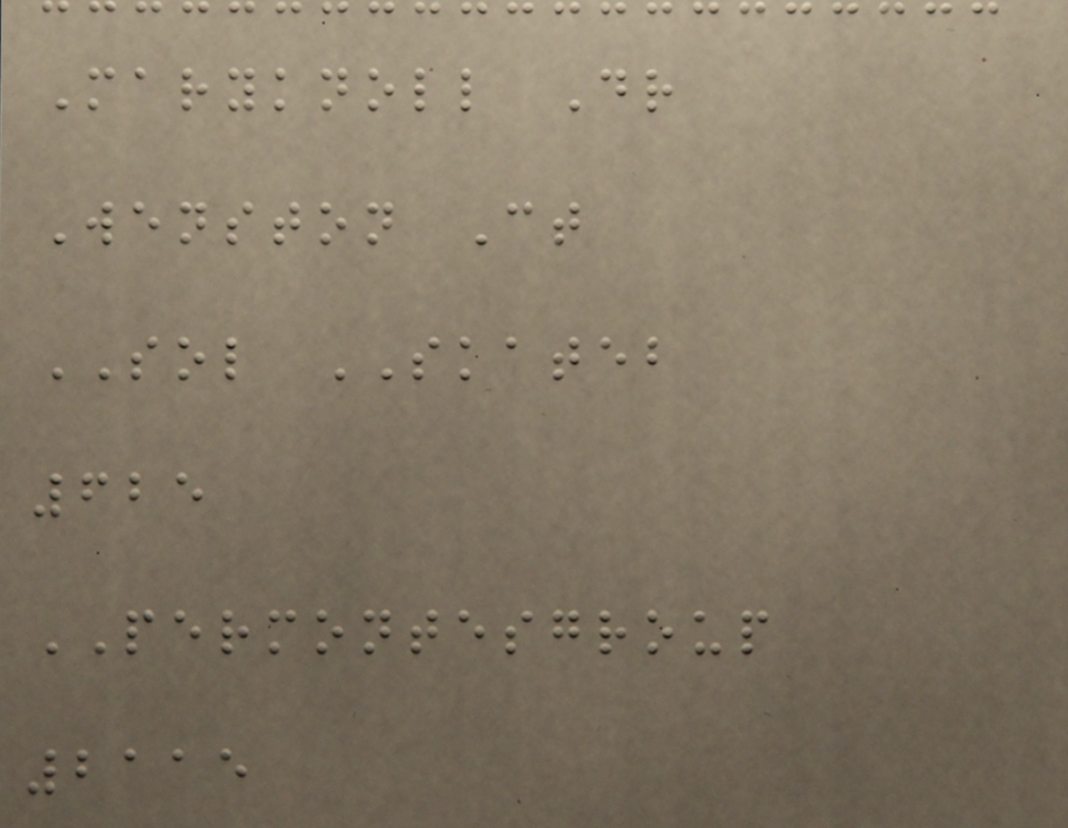Maryknoll Dr
Wenston Ct
SOL SKATEB
625
PERMONTESGROUP
2115
